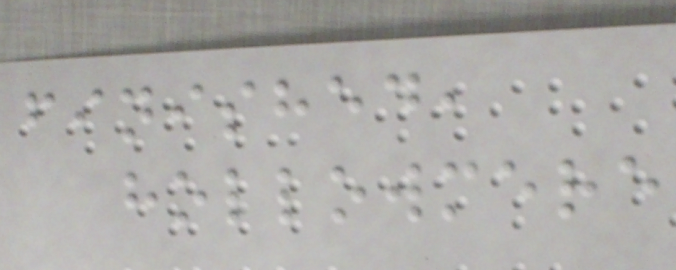finished,
hollowmere
